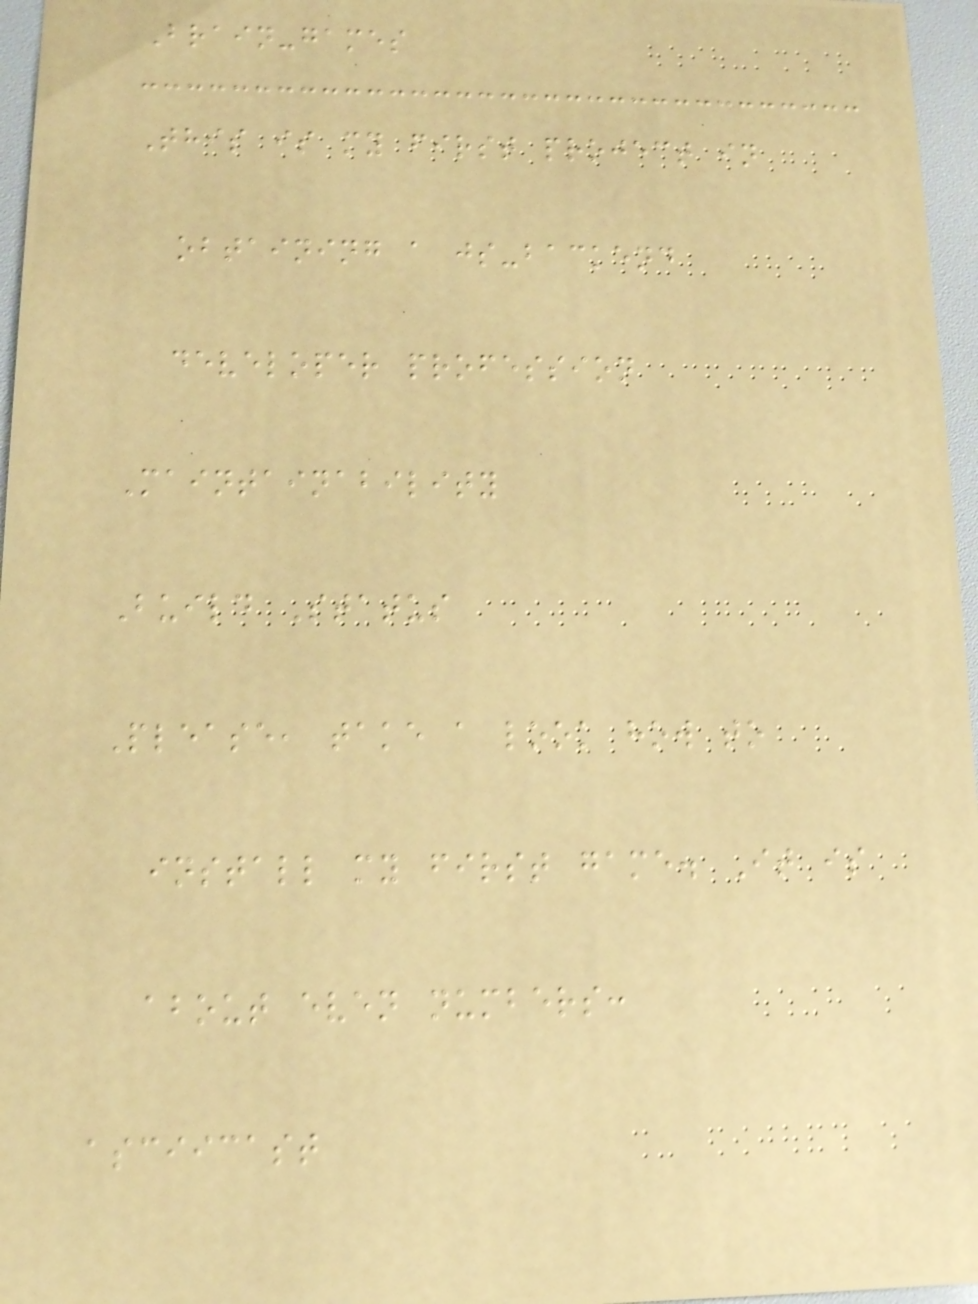Brain-games
This is my first project in
obtaining a js-backend
developer profession
Maintainability
Build Status
Please, take a look how to
install my first game. It is
about even numbers:
asciicast
